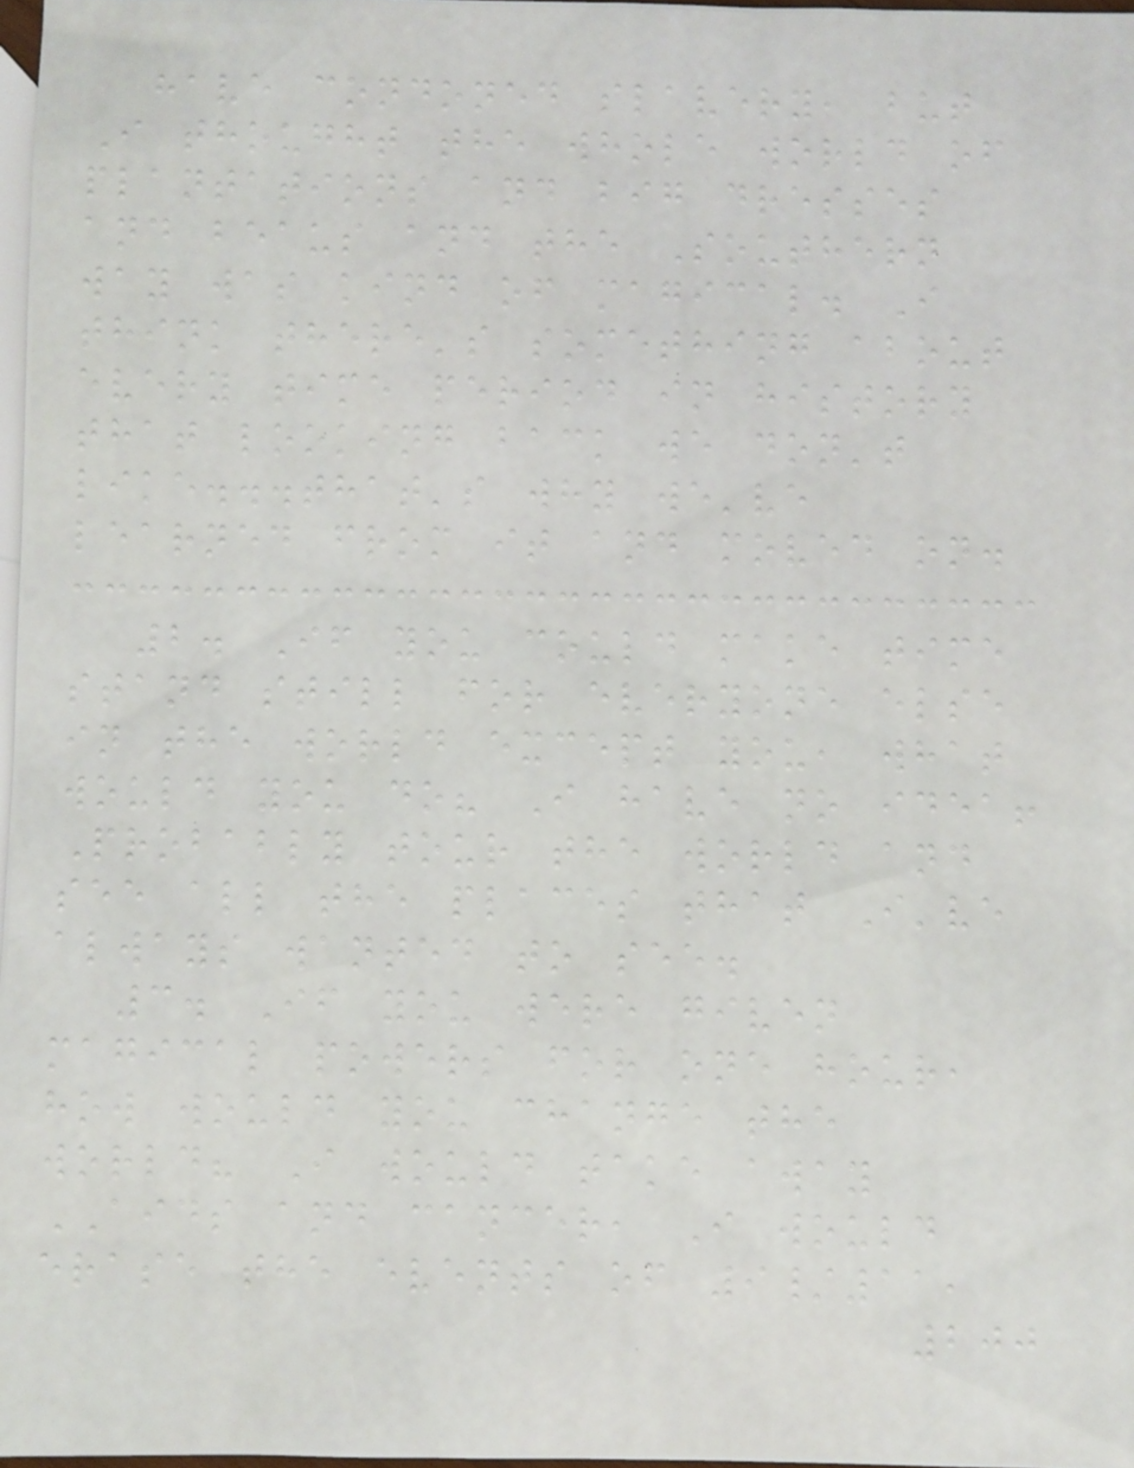have condoned slavery, but
I thought the whole world of
plantations and big dresses
and beaus and the Southern
way was kind of magical. I
think there's something about
every time period in history
that looking back we don't
like...that's why we've
learned from it and moved on.
2. If you could make time
stand still for everyone else
in the world except you, what
would you do? I have no idea!
Probably tour the world and
see all the places that I've
always wanted to see.
3. If you were given
magical powers for one hour,
how would you change the
world? I would take away
AIDS and cancer, I would
erase the events of 9/11,
200
